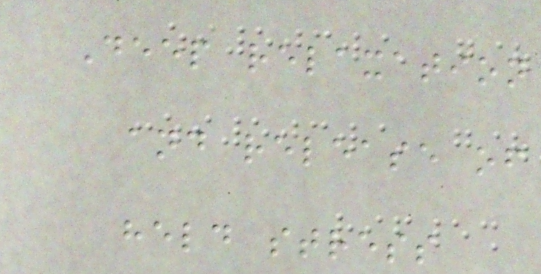Deep relaxation
and release of
held stress
